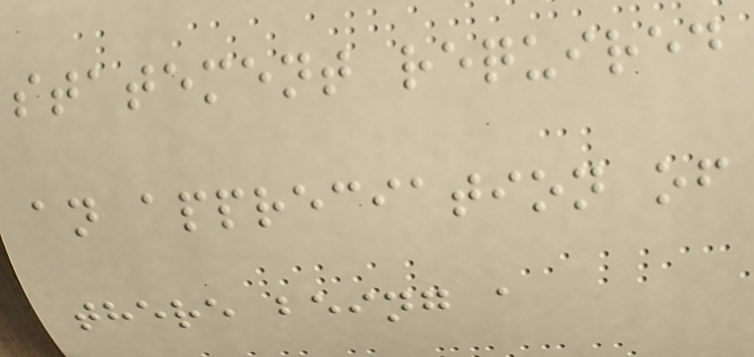statement required
an appreciation of
there being a
